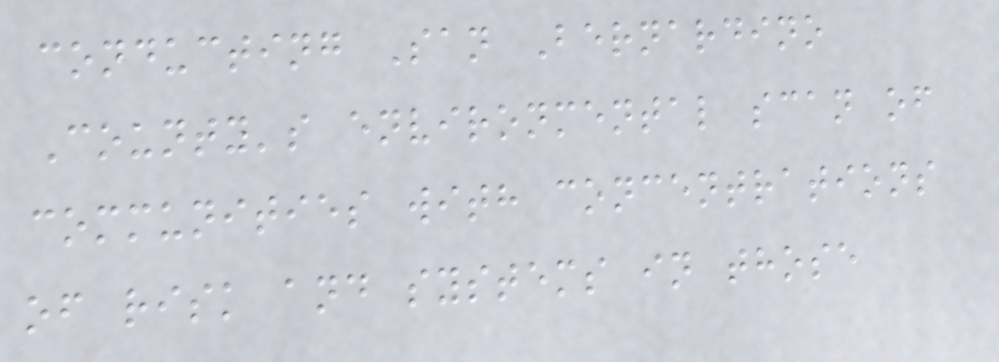conducting San Bernardino
County's environmental scan of
communities with concentrations
of risk and systems in those
